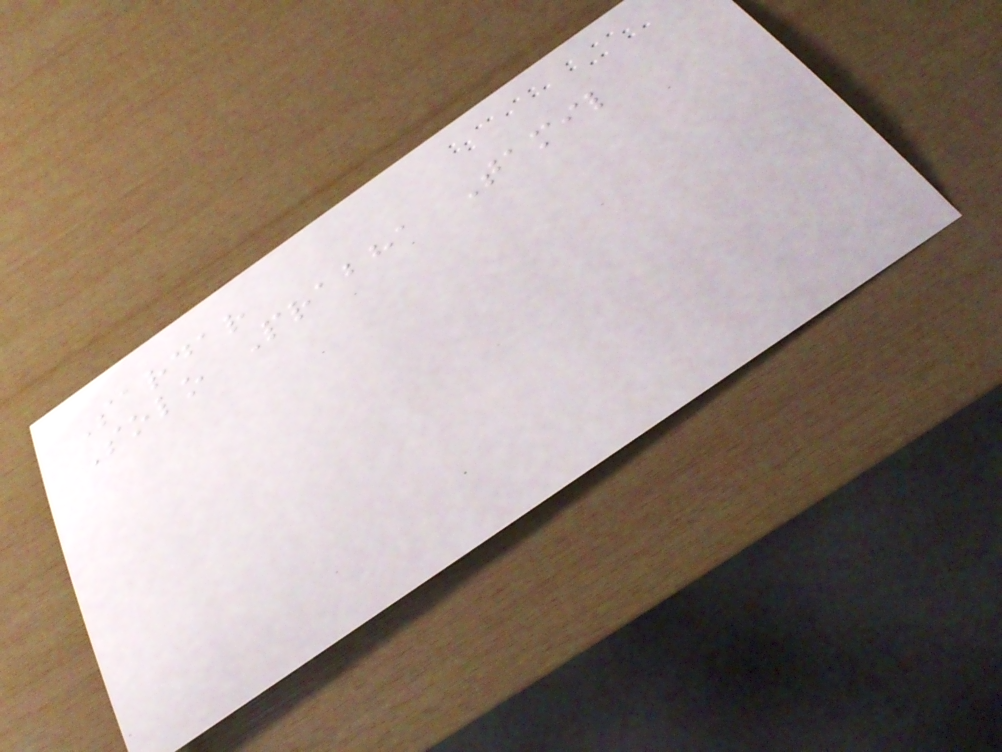Sardar
Solo Prabha Tamil
